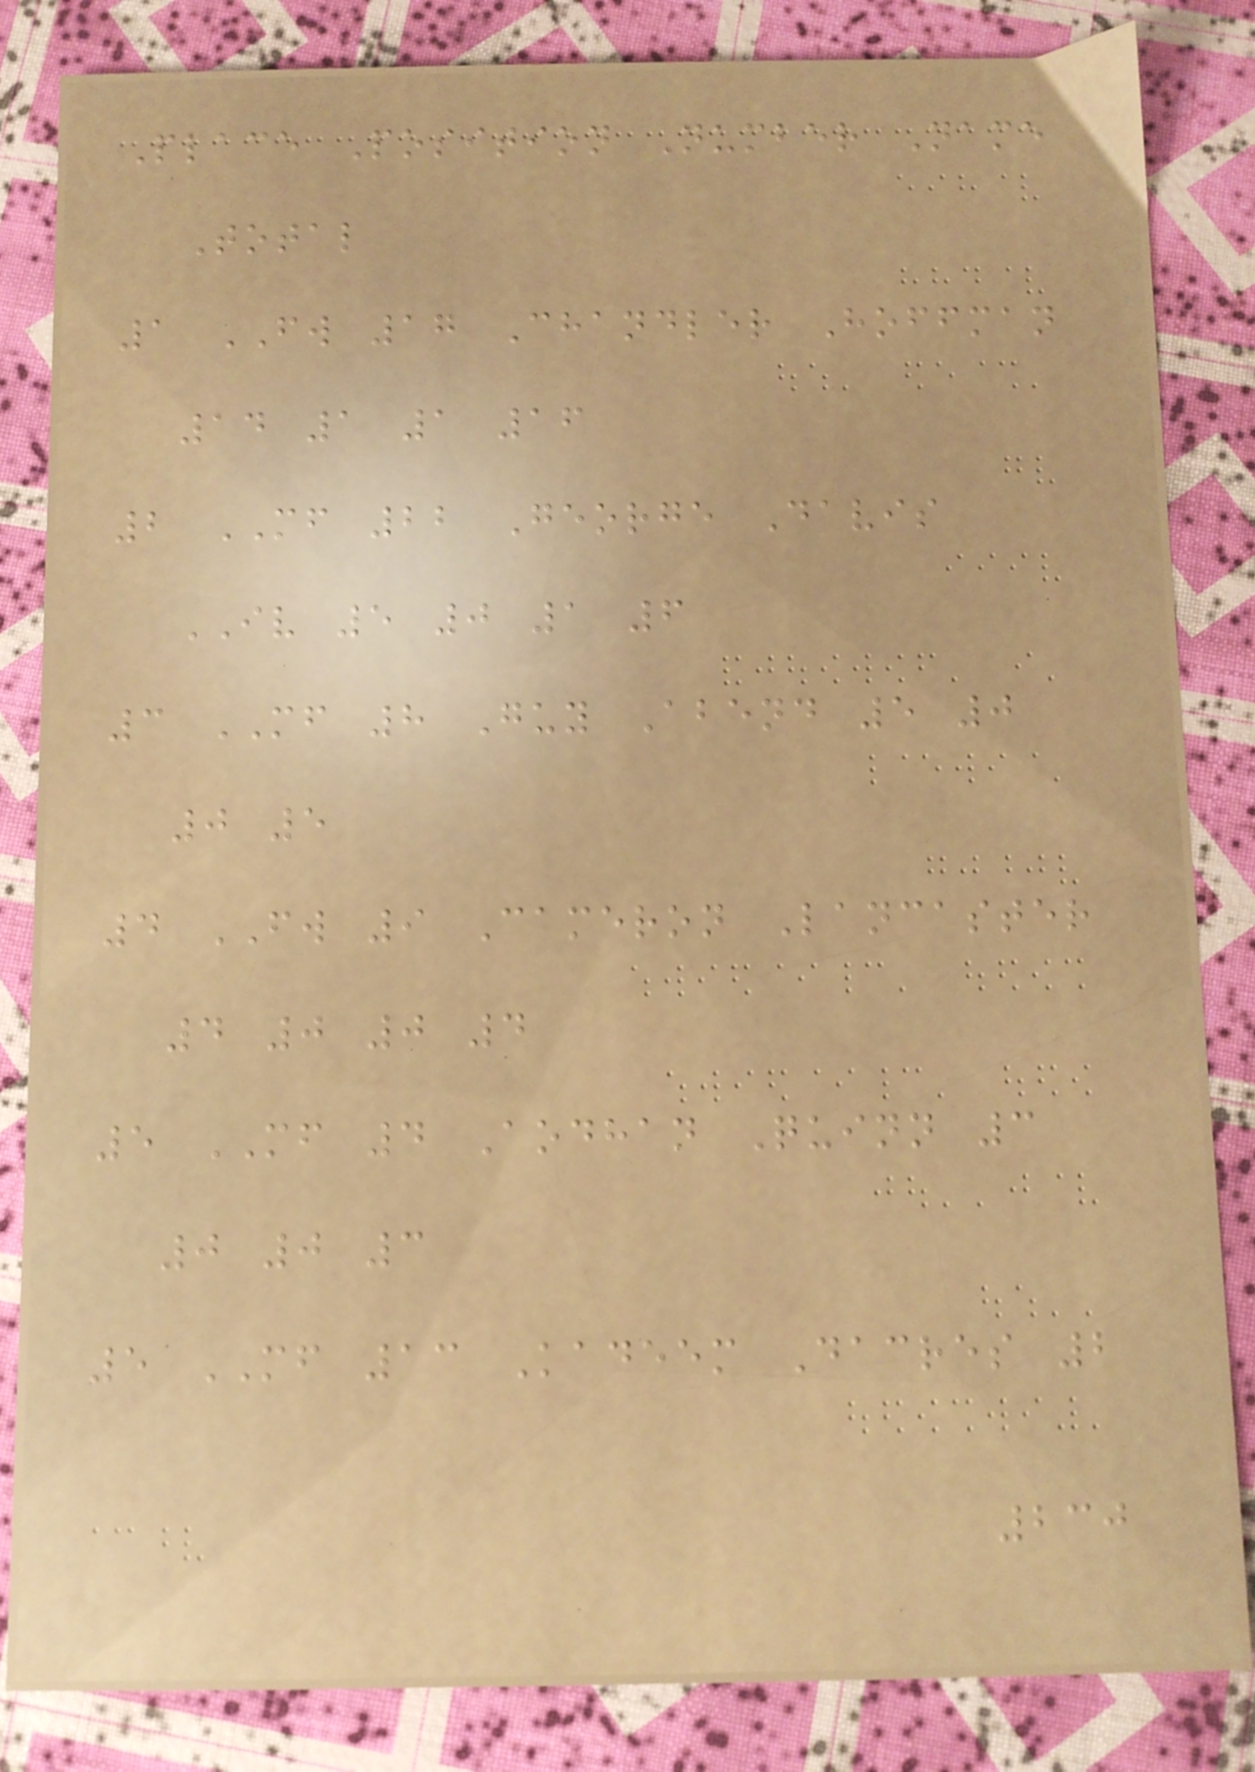Place Position Number Name
Total
1 FW 17 Chandler Hoffman
14 1 1 16
2 MF 22 George Davis
IV 5 0 1 6
3 MF 8 Guy Abend 5 0
0 5
4 FW 9 Cameron Lancaster
4 0 0 4
5 MF 4 Aodhan Quinn 3
0 0 3
5 MF 13 Kadeem Dacres 2
230
